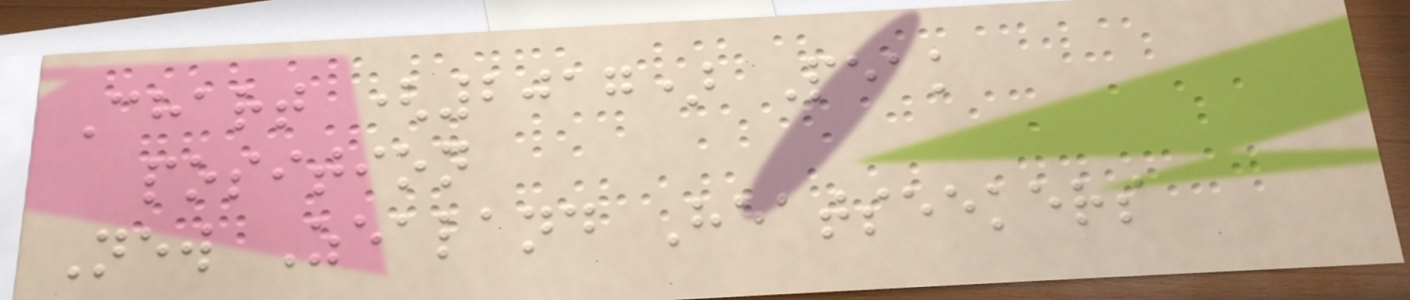Chart (2017) Peak
position
New Zealand Heatseekers
